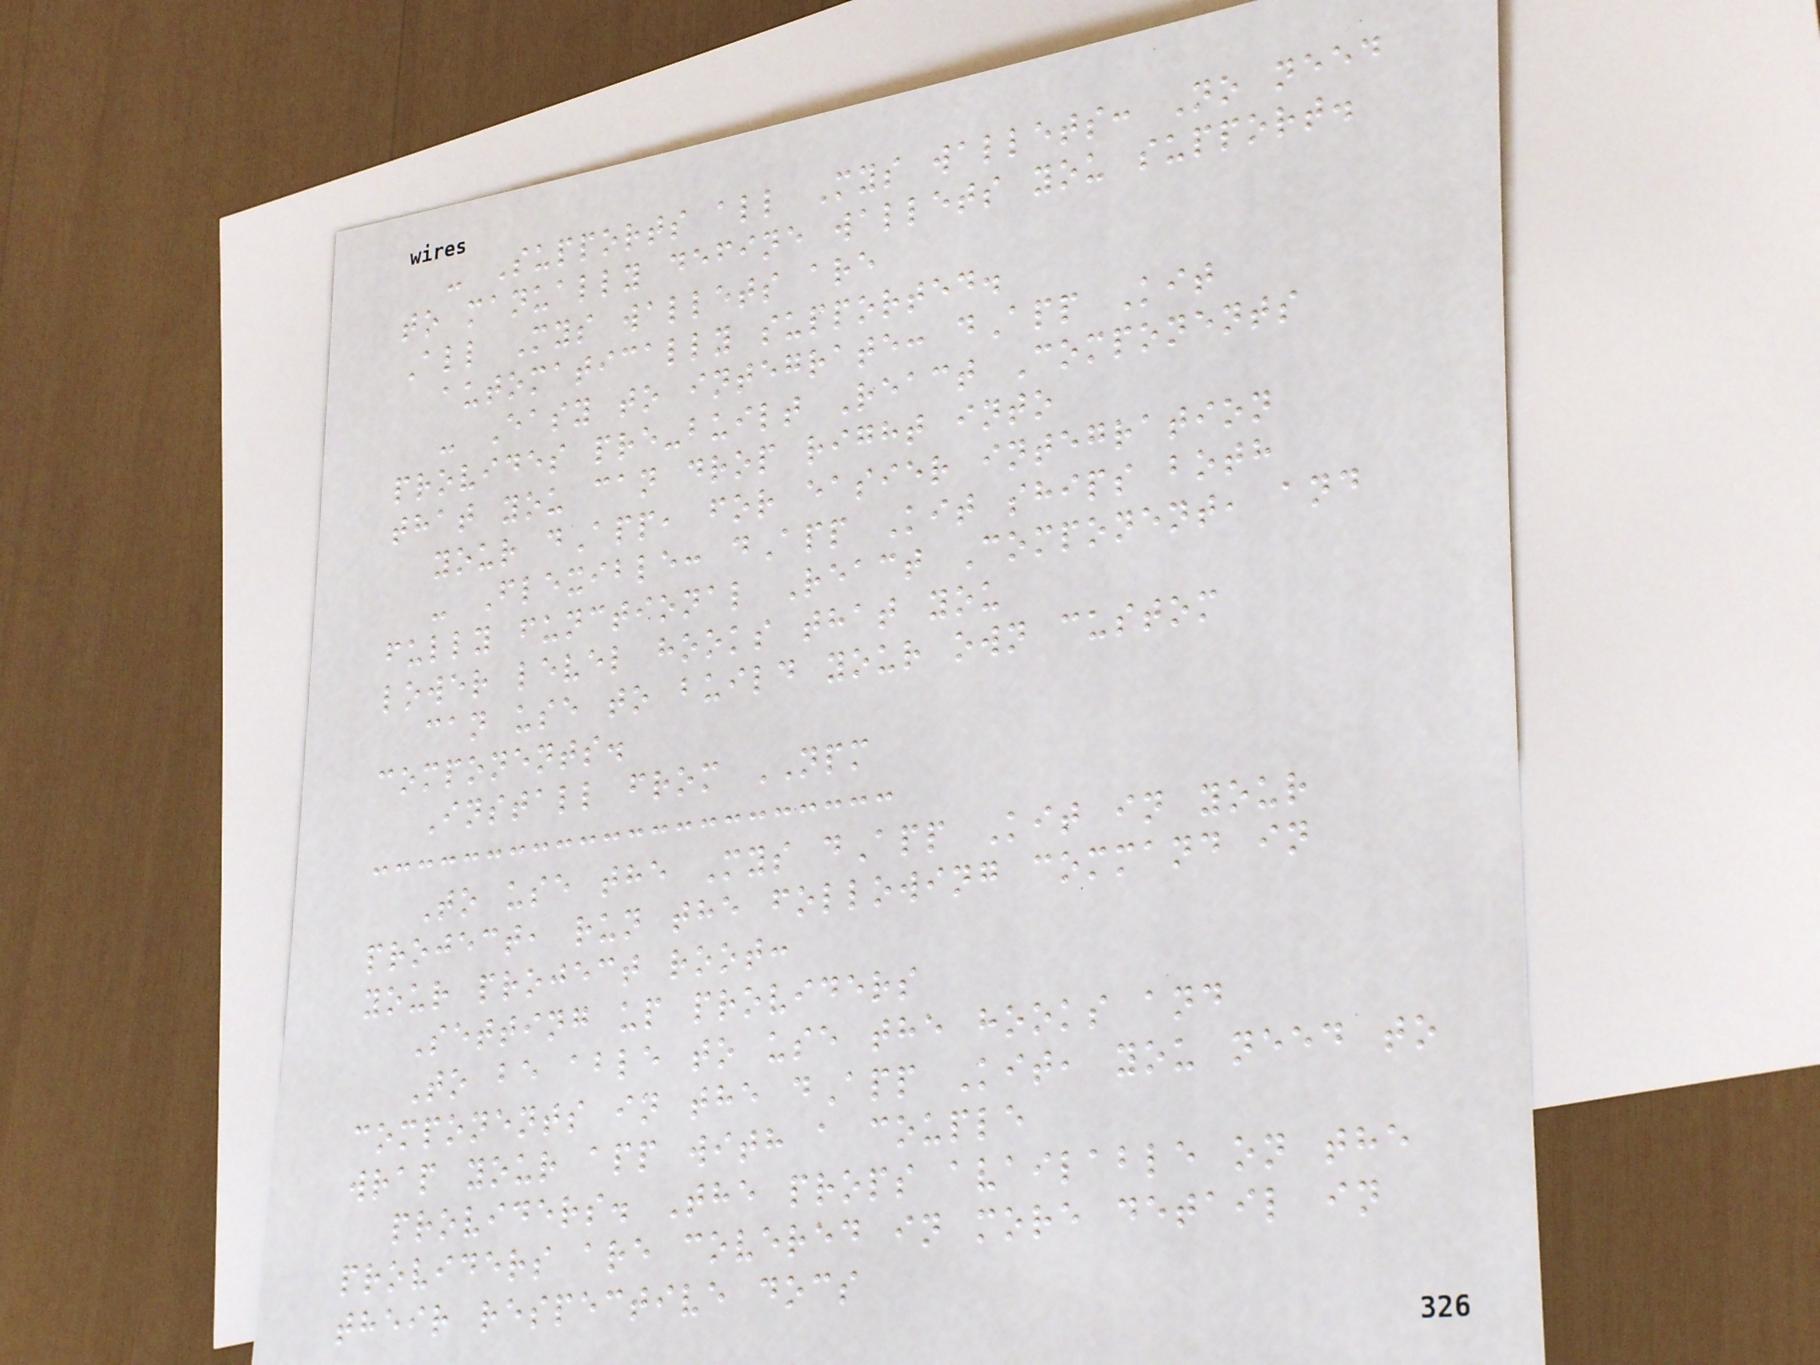- Supports all Mys wallets: No need
to manually define wallets you support.
All Mys wallets are
automatically supported.
- Easy to integrate: dApp Kit
provides pre-built React Components
that you can drop right into
your dApp, for easier integration
- Flexible: dApp Kit ships both
fully functional React Component, and
lower level hooks that you
can use to build your own custom
components.
Install from NPM
To use the Mys dApp Kit in your
project, run the following command in
your project root:
Setting up providers
To be able to use the hooks and
components in the dApp Kit, you need to
wrap your app with a couple
providers. The props available on the
providers are covered in more detail in
their respective docs
